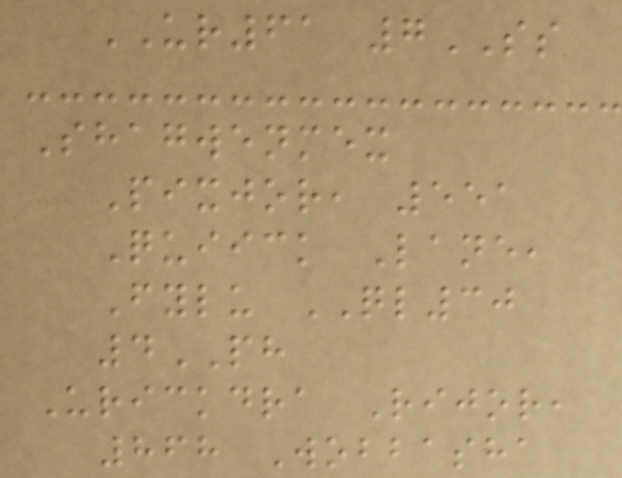UR61 7SS
Shagwenmex
Pixjor, 551
Quiick Lane,
Fylu QL30
4PH
Urickdra Rijor,
868 Wobbasha
